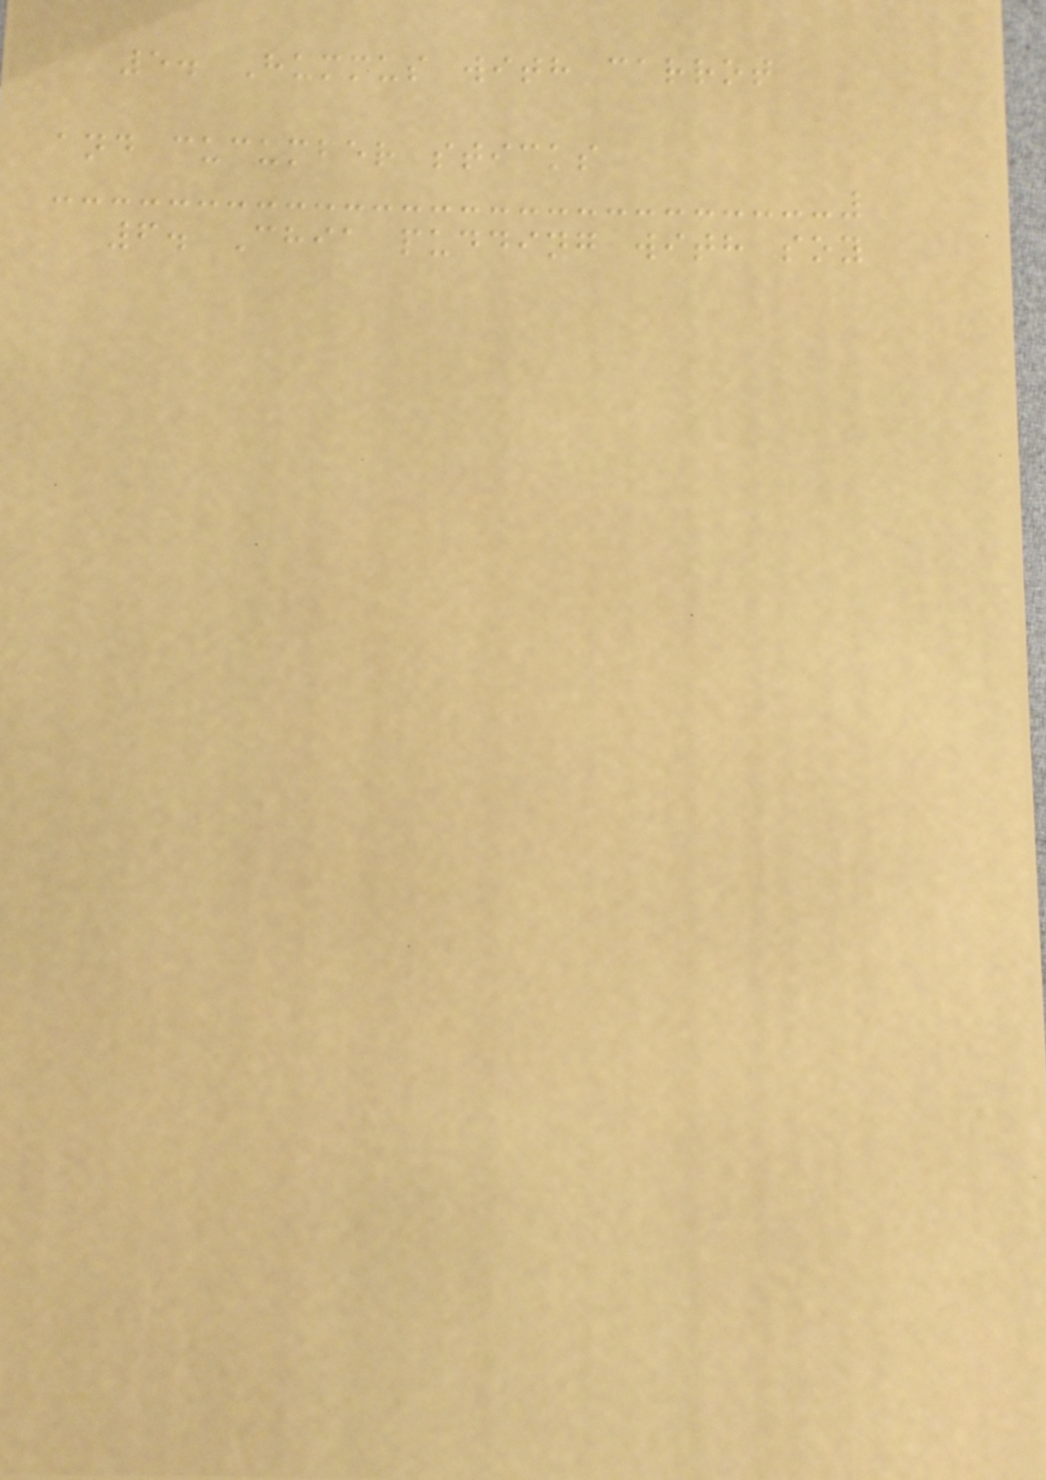5. Hummus with carrot
and cucumber sticks
6. Chia pudding with soy
